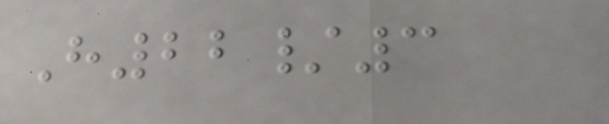H22/3
